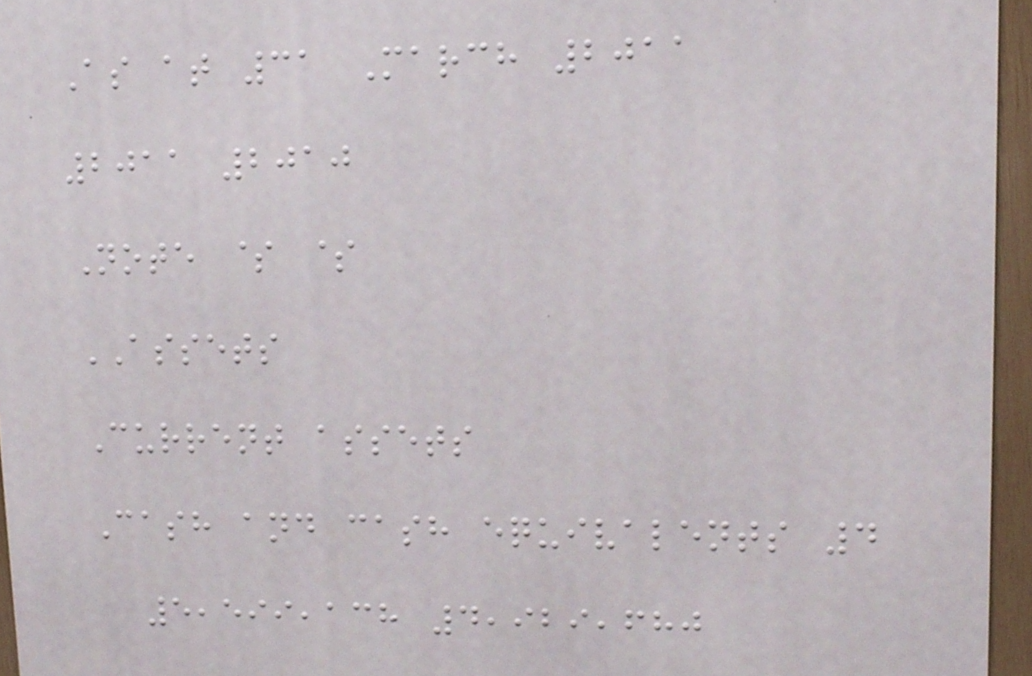As at 31 March 2011
2011 2010
Note $ $
ASSETS
Current assets
Cash and cash equivalents 4
5,599,138 4,929,680
